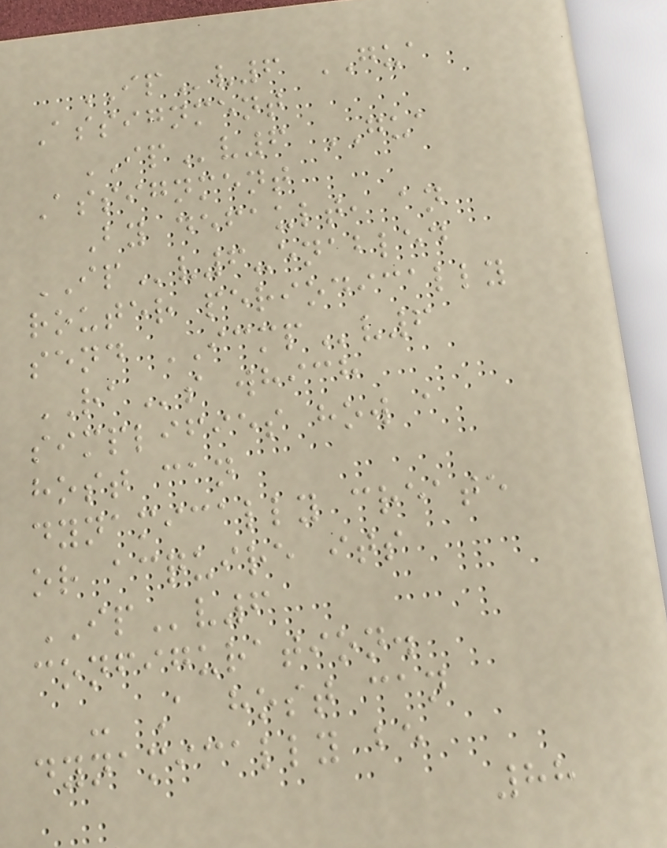IPv6 GUA
Assignment
IPv6 GUA
Assignment
By default, an
IPv6-enabled
router periodically
send ICMPv6
RAs which
simplifies how a
host can
dynamically create
or acquire its
IPv6
configuration.
- A host can
dynamically be
88
